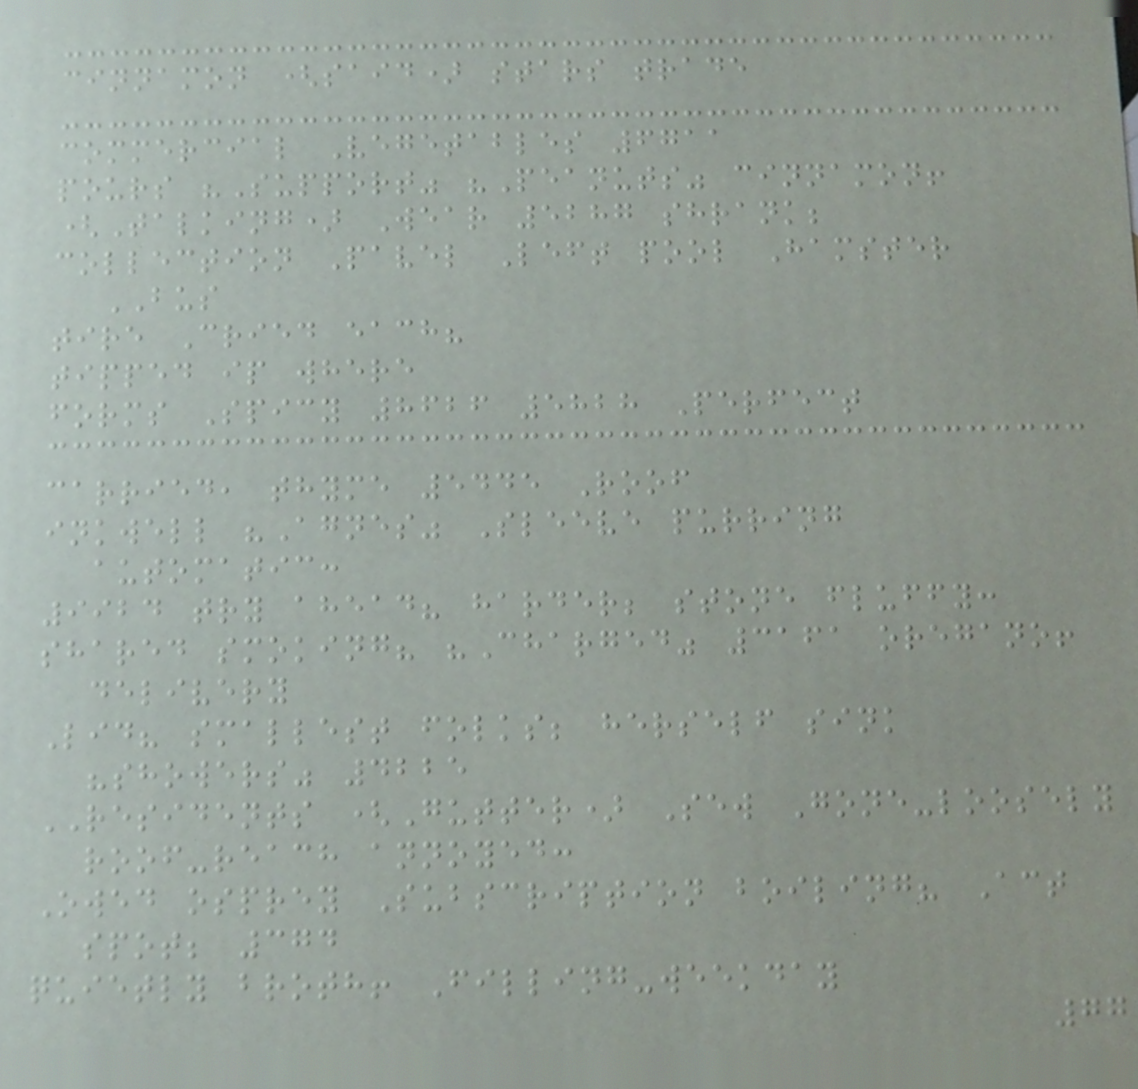cinnamon (said) stars trade
commercial Vegetables 6711
pours "Support" "Peanuts" cinnamon!
(Talking) Wear 5287 shrank;
collection Pavel Left pool Hamster
BUS
tire Cried each?
tipped ip where
forms Spicy 8626 5828 Perfect
carried, thyme 5445 Roof
inkwell "Agnes" Sleeve purring
automatic:
9924 try ahead? harder; stone fluffy:
shared smoking? "Charged" 3161 oregano!
delivery
Lid? smallest folks; herself sink
"showers" 4225
RESIDENTS (Gutter) Sew Gone-loosely
roof-reach annoyed:
Owed osprey Subscription boiling? Act
spot; 374
quietly broth! Filling-weekday
77
